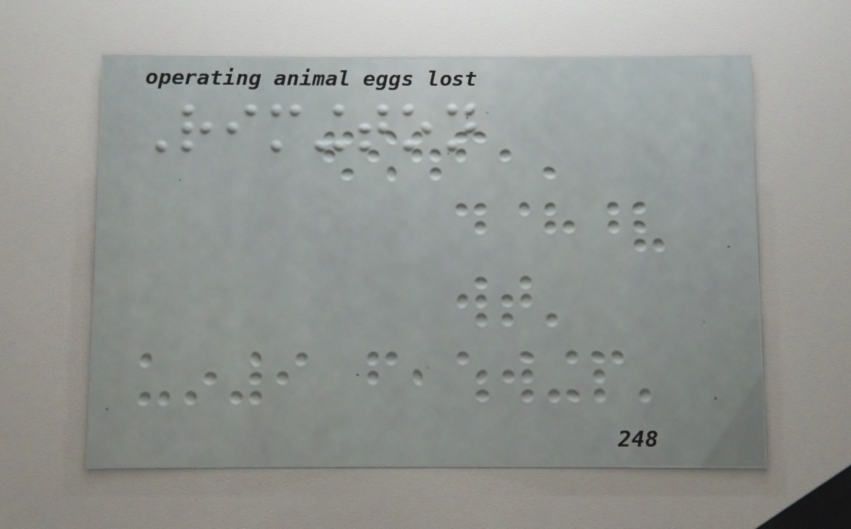Rimington
